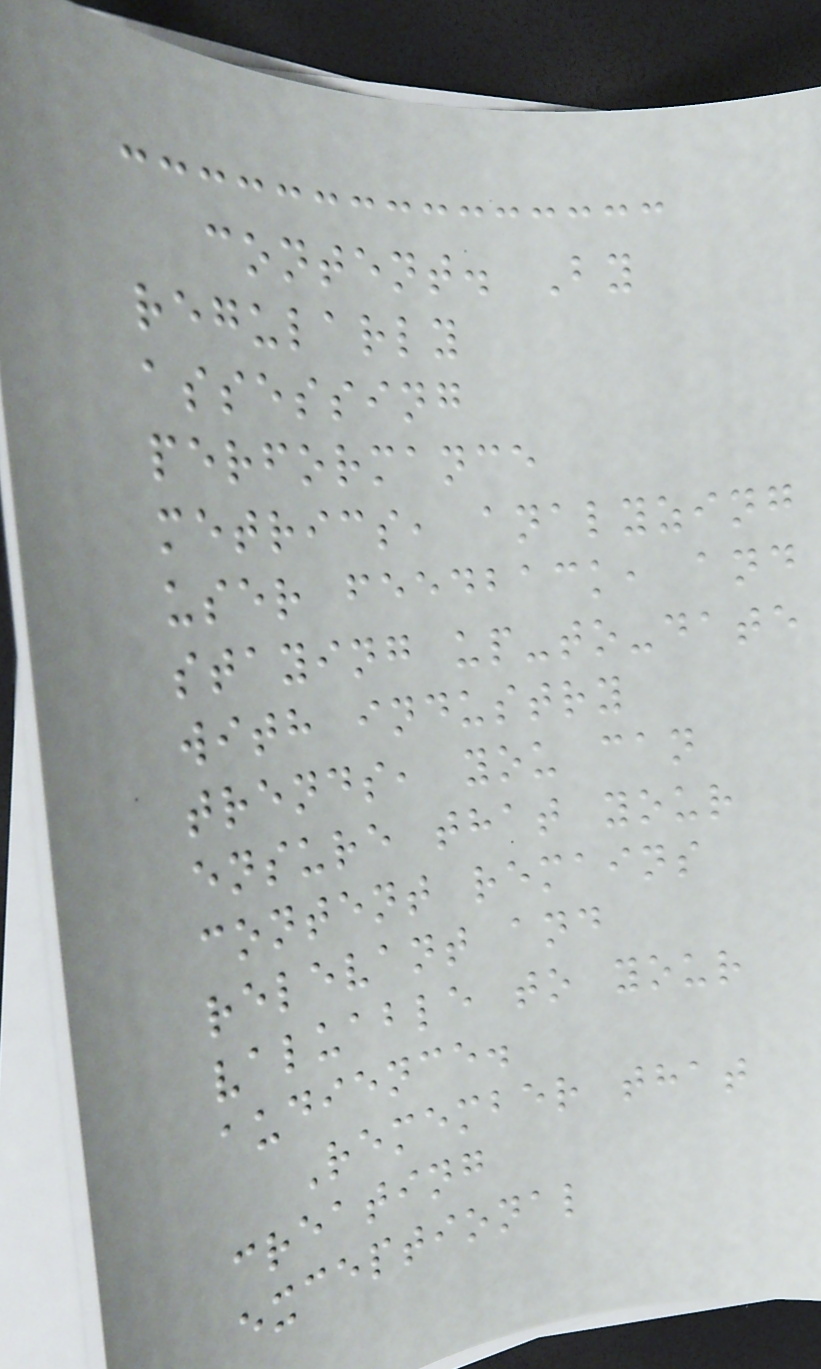content. By
regularly
assessing
performance
metrics, analyzing
user feedback, and
staying up-to-date
with industry
trends, you can
ensure that your
content remains
relevant and
valuable to your
audience.
Remember that
creating
exceptional
